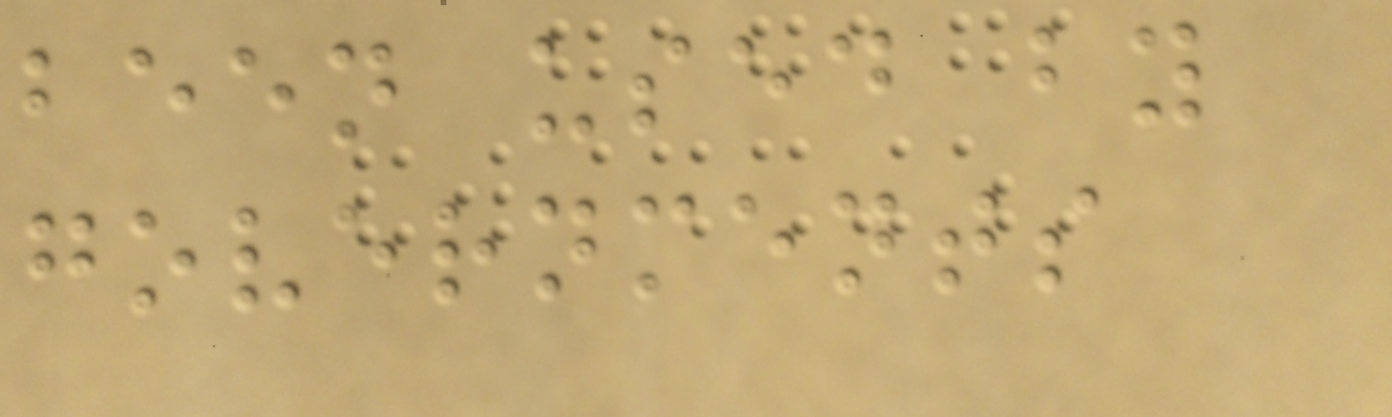been used by
governments
